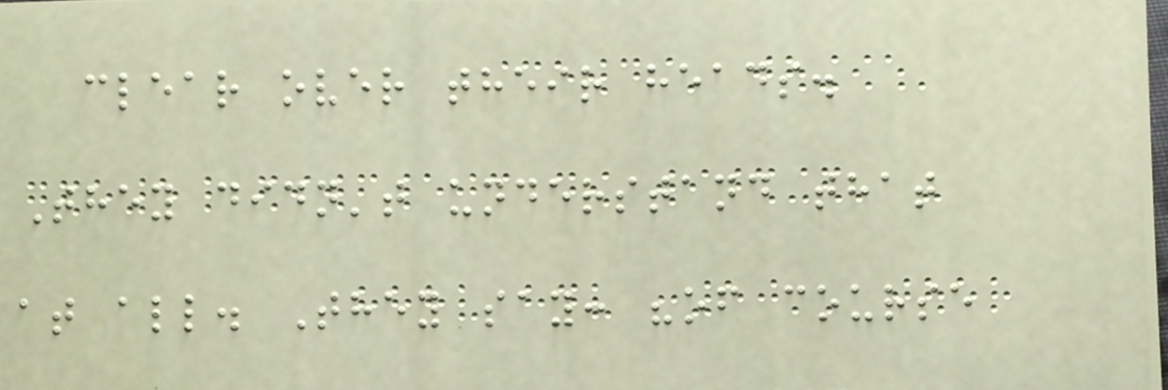clear over their heads.
They didn't understand that
at all. They say: "of course
